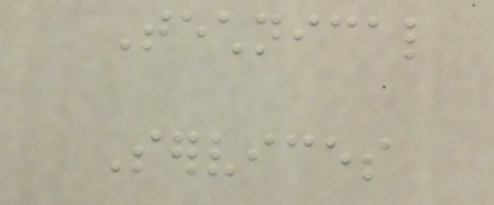Technical
Services
